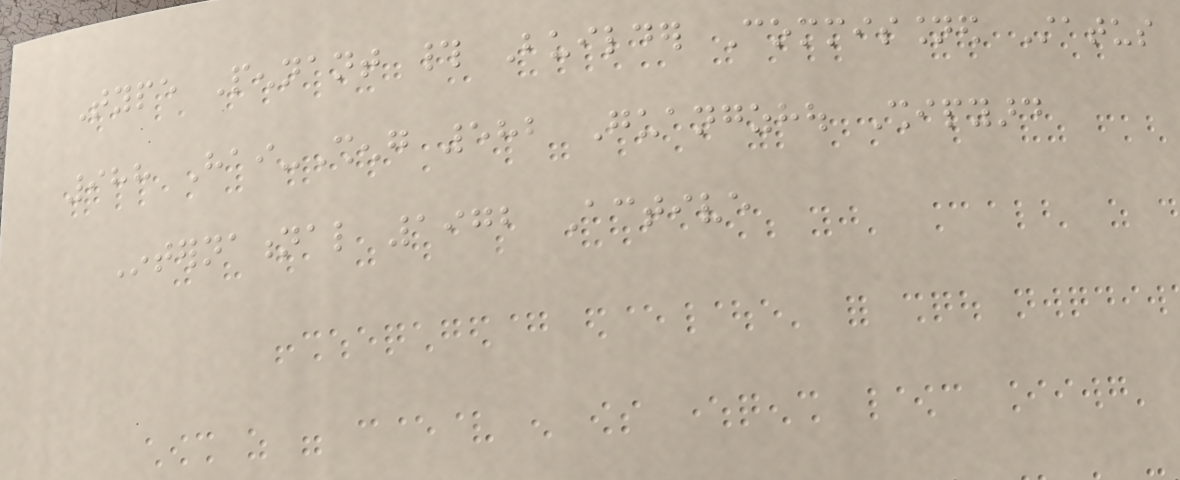Type Pennant # Builder Commissioned Status
988 Hai-Sheng 582 Guangzhou Shipyard
International 1972 Active
